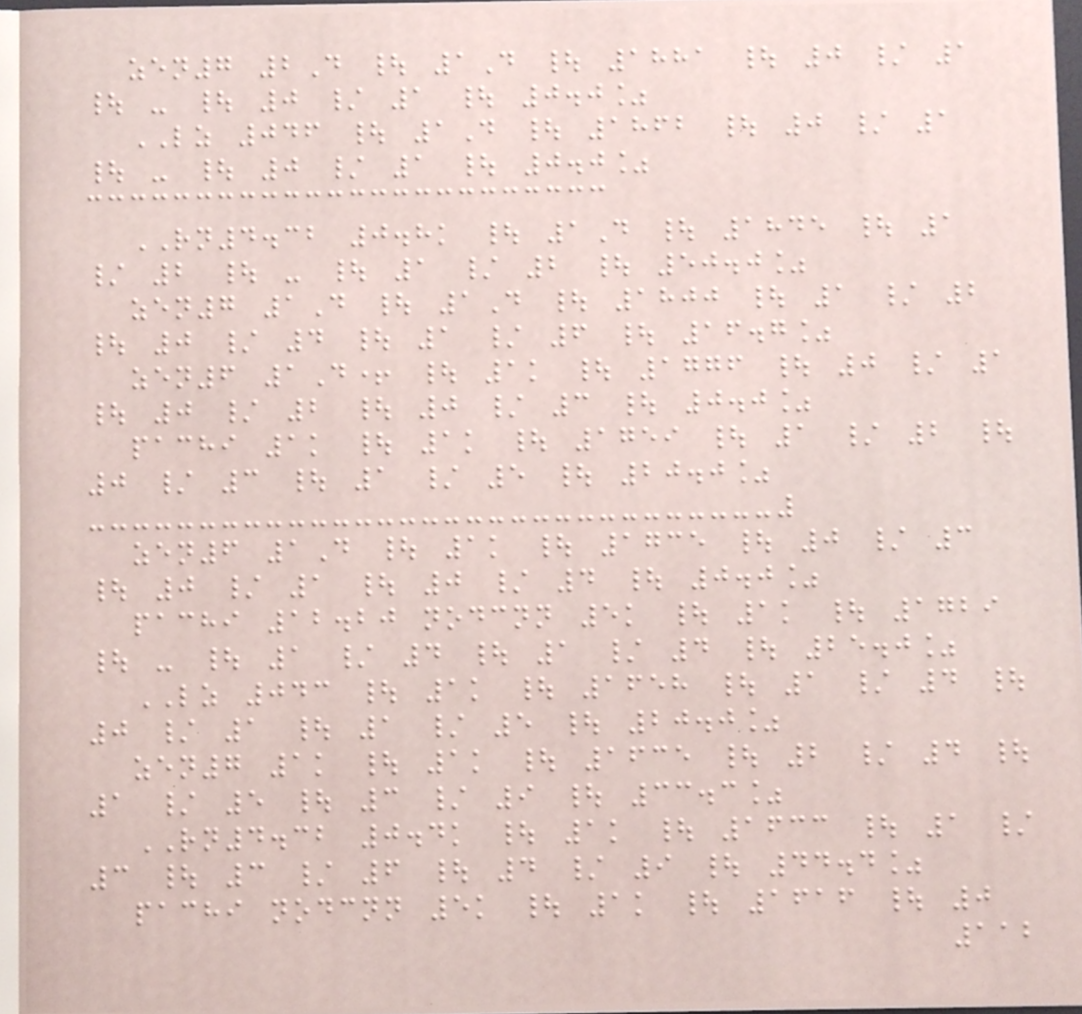zen7 2D | 1D | 1881 | 0 / 1
| - | 0 / 1 | 0.0%
LZ 046 | 1D | 1862 | 0 / 1
| - | 0 / 1 | 0.0%
RN4.32 0.8k | 1D | 1845 | 1
/ 2 | - | 1 / 2 | 50.0%
zen7 1D | 1D | 1800 | 1 / 2
| 0 / 4 | 1 / 6 | 16.7%
zen6 1D+ | 1k | 1776 | 0 / 1
| 0 / 2 | 0 / 3 | 0.0%
pachi 1k | 1k | 1759 | 1 / 2 |
0 / 3 | 1 / 5 | 20.0%
zen6 1D | 1k | 1735 | 0 / 3
| 0 / 1 | 0 / 4 | 0.0%
pachi 12.20 nodcnn 5k | 1k | 1729
| - | 1 / 4 | 1 / 4 | 25.0%
LZ 043 | 1k | 1658 | 1 / 4 |
0 / 1 | 1 / 5 | 20.0%
zen7 1k | 1k | 1635 | 2 / 4 |
1 / 5 | 3 / 9 | 33.3%
RN4.32 0.4k | 1k | 1633 | 1 /
3 | 3 / 6 | 4 / 9 | 44.4%
pachi nodcnn 5k | 1k | 1616 | 0
112
